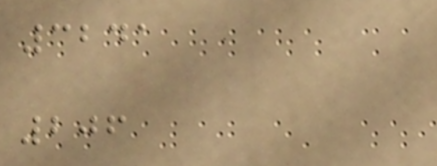3241
206
